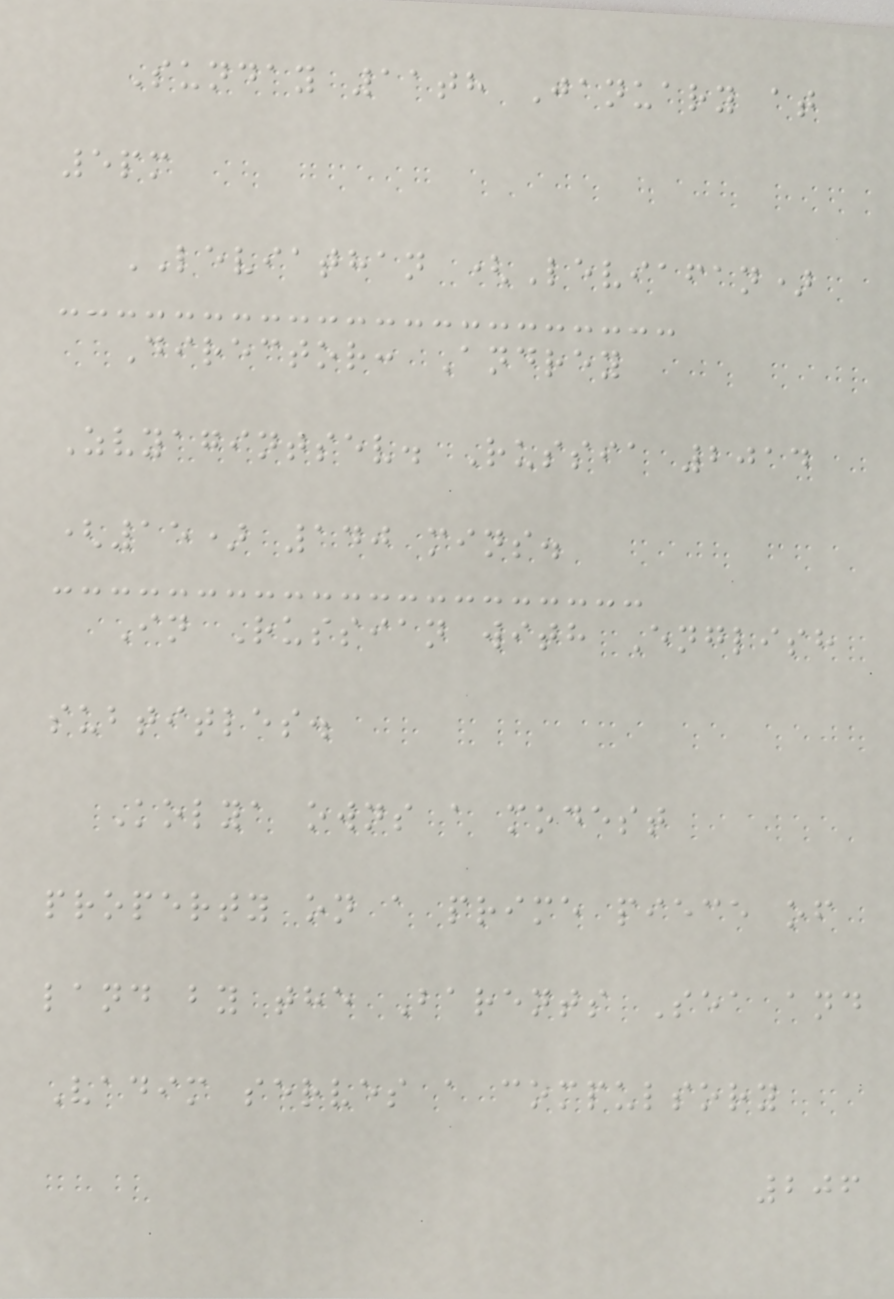Sunday 11th January at
5pm
LEVIATHAN (Leviafan)
Director: Andrey
Zvyagintsev. Russia 2014
(15) 140 mins.
In Russian with English
subtitles.
Kolya owns a modest
property on a prime piece of
land by the Barents Sea and
Vadim serves a compulsory
206
